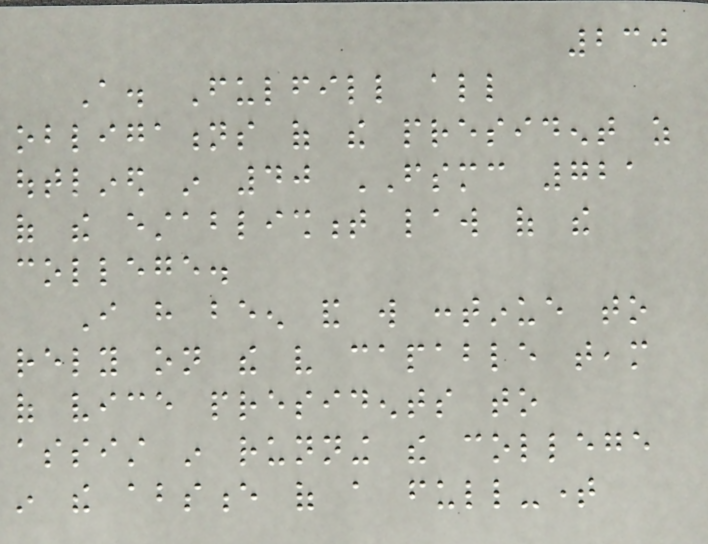230
A. Fulfill all
obligations of the president as
outlined in 40 FSMC 721
of the establishment law of the
college.
I have been and will continue to
rely on the very capable team
of vice presidents to
assist in running the college
in the absence of a full-time
